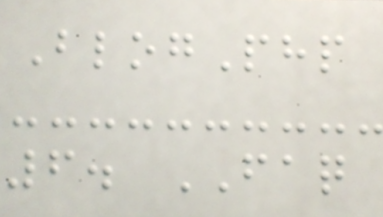BlogPhp
6. FAQ
